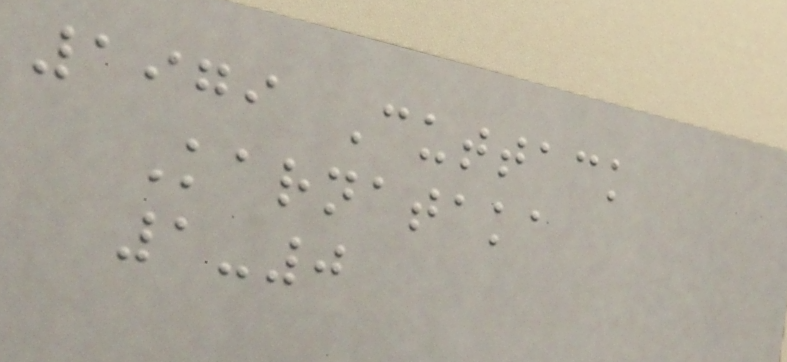1979 Cuttack
Karnataka
1-0
